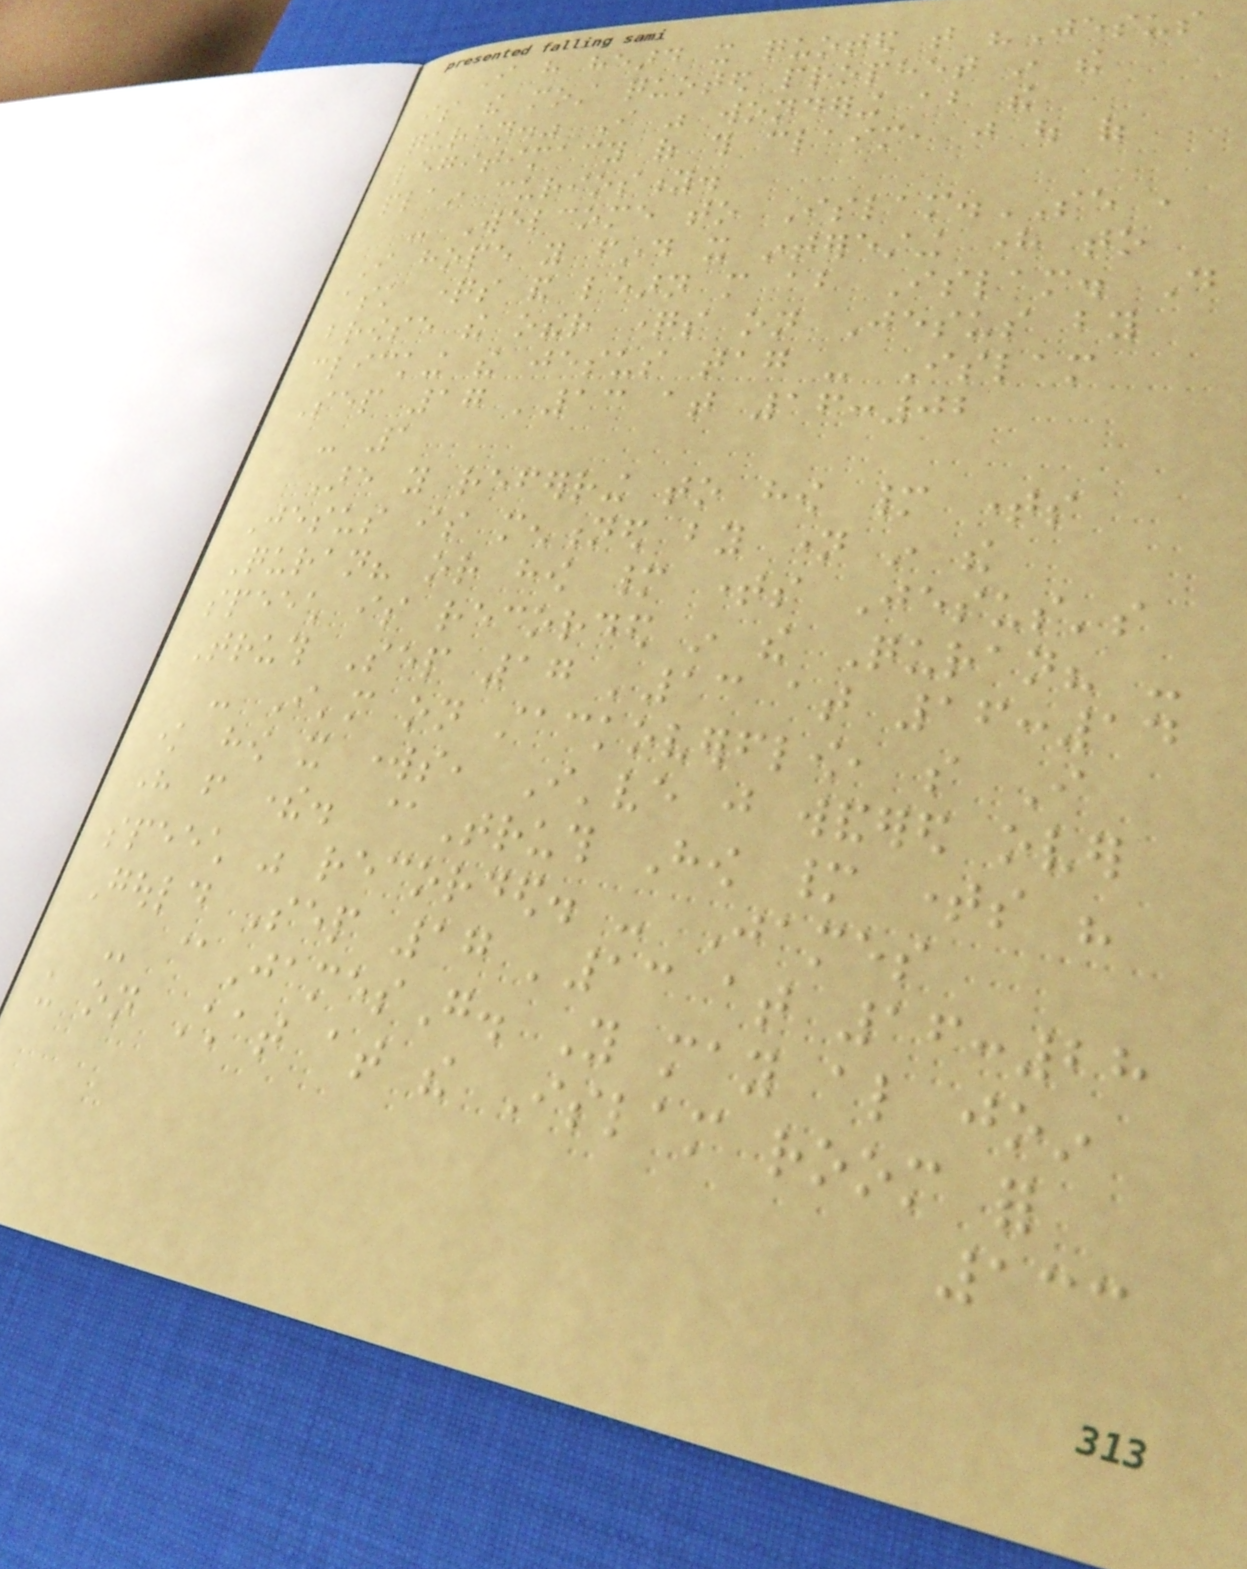I have heard it quoted that "Jesus
is the most quoted prophet in the
quran." I was wondering about the
legitimacy of this claim, just out of
plain curiosity.
- Welcome to Islam.SE ,
I hope you find it interesting here to
ask questions and learn more about Islam. Do
browse the other questions on Jesus by
clicking the jesus tag - Islam
Sep 17 '13 at 16:02
- 1
Are you referring to how many times
Jesus is mentioned by name in the
Quran? or how many times Jesus's
speech is recorded in the Quran? -
Truth Sep 17 '13 at 16:14
- I'm on stackoverflow, so I
know how it works, I've just wandered over
here from there. @Truth How many times his
speech was recorded. - James
Gould Sep 17 '13 at 16:28
- @JamesG. You may also join
us on Chat at the Islam room for
133
